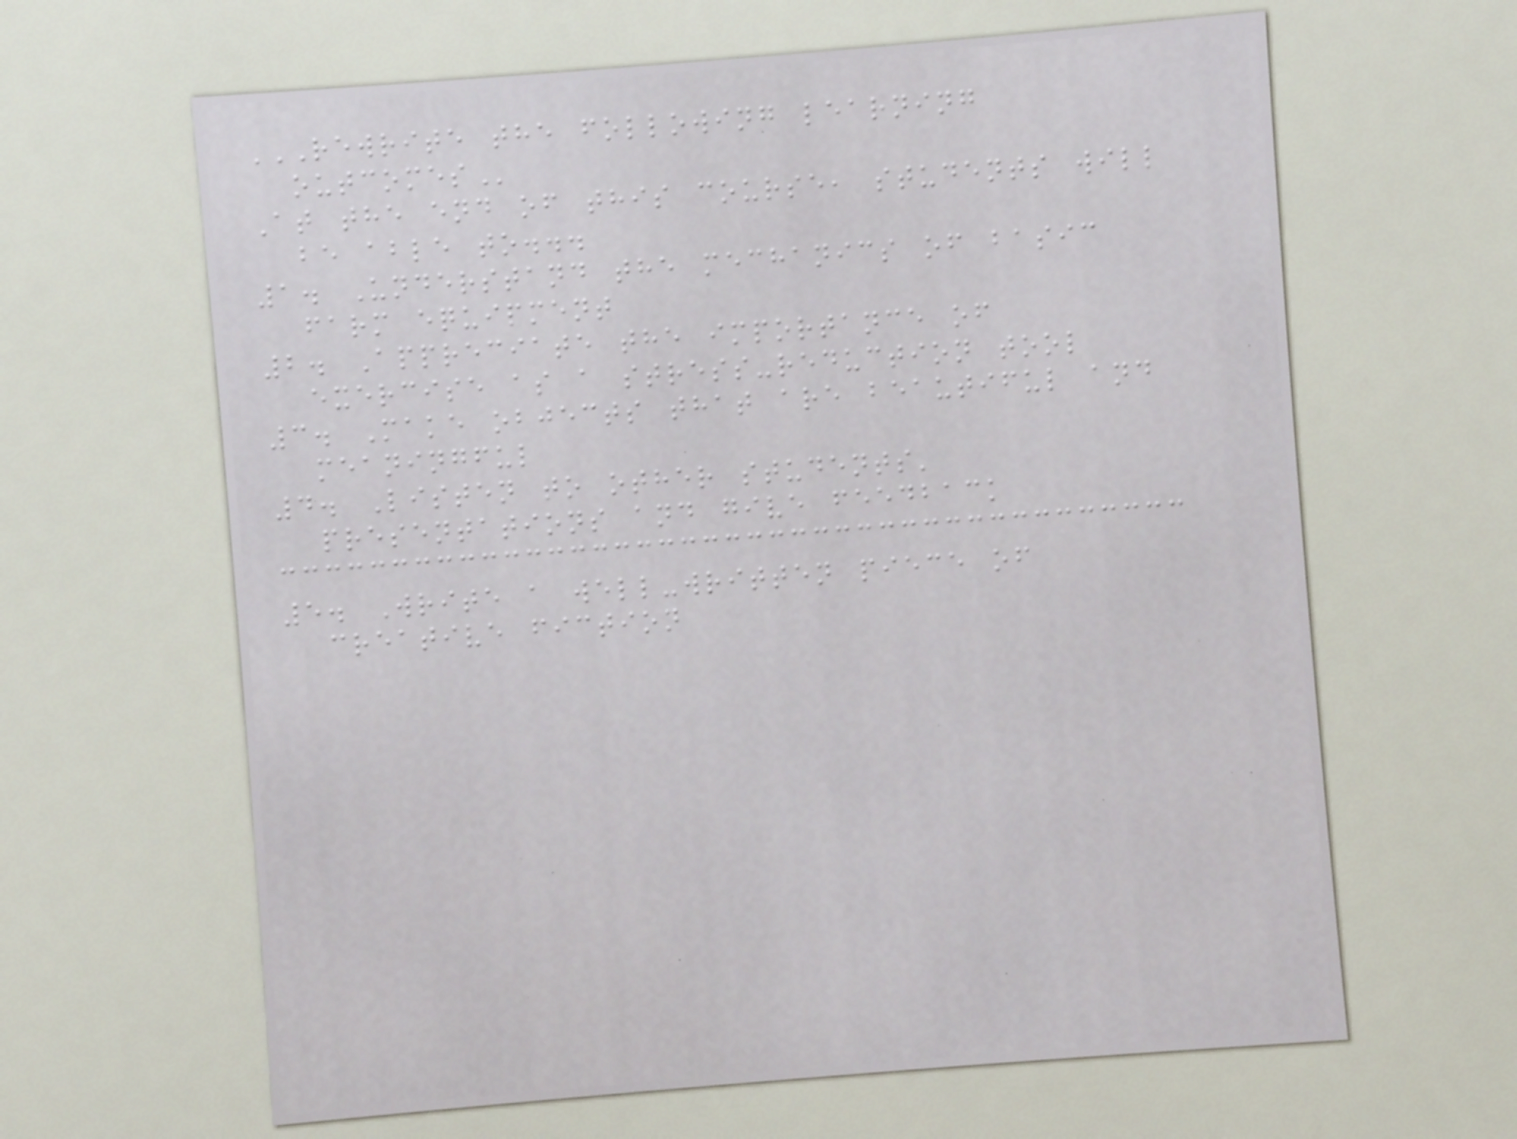REWRITE THE FOLLOWING LEARNING
OUTCOMES
At the end of this course, students will
be able to...
1. Understand the mechanics of basic
farm equipment
2. Appreciate the importance of
exercise as a stress-reduction tool
3. Make objects that are beautiful and
meaningful
4. Listen to other students'
presentations and give feedback
5. Write a well-written piece of
creative fiction
